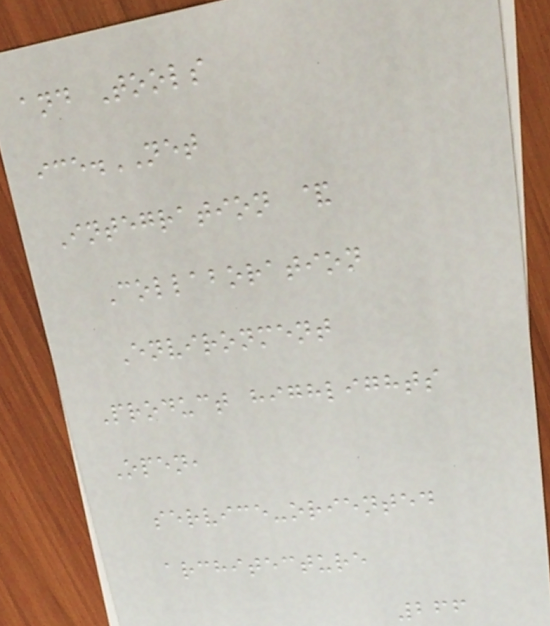and Tools
ice.NET
Integration &
Collaboration
Environment
Product highlights
Open,
service-oriented
architecture
266
